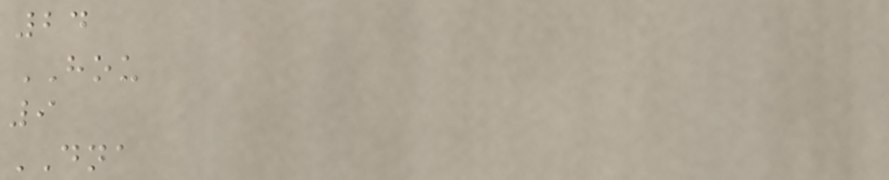24
HOU
9
DNA
